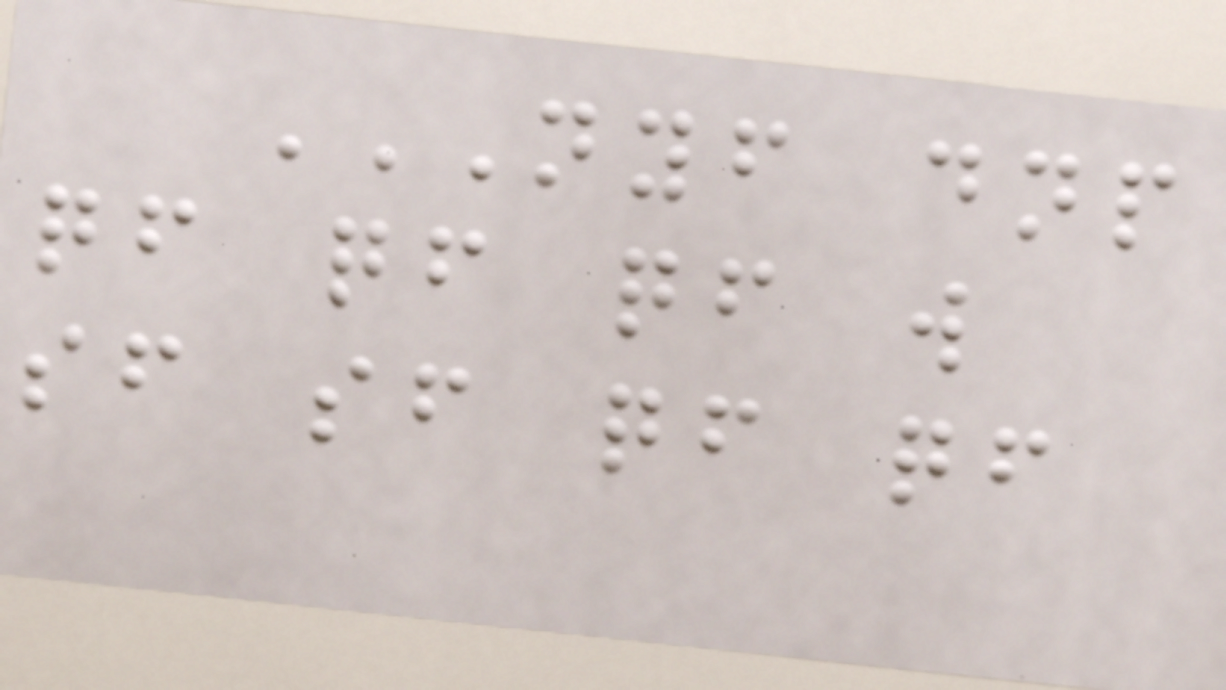NYF DNP
QF QF QF W
SF SF QF QF
